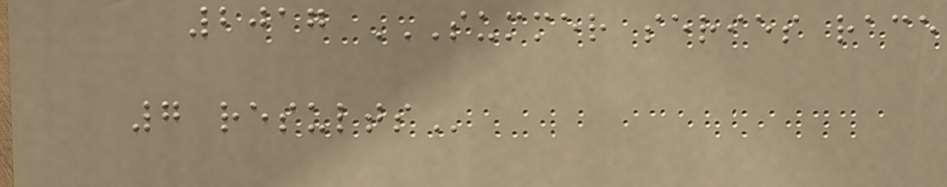2017 SUMMER SERIES RACE
7 RESULTS
